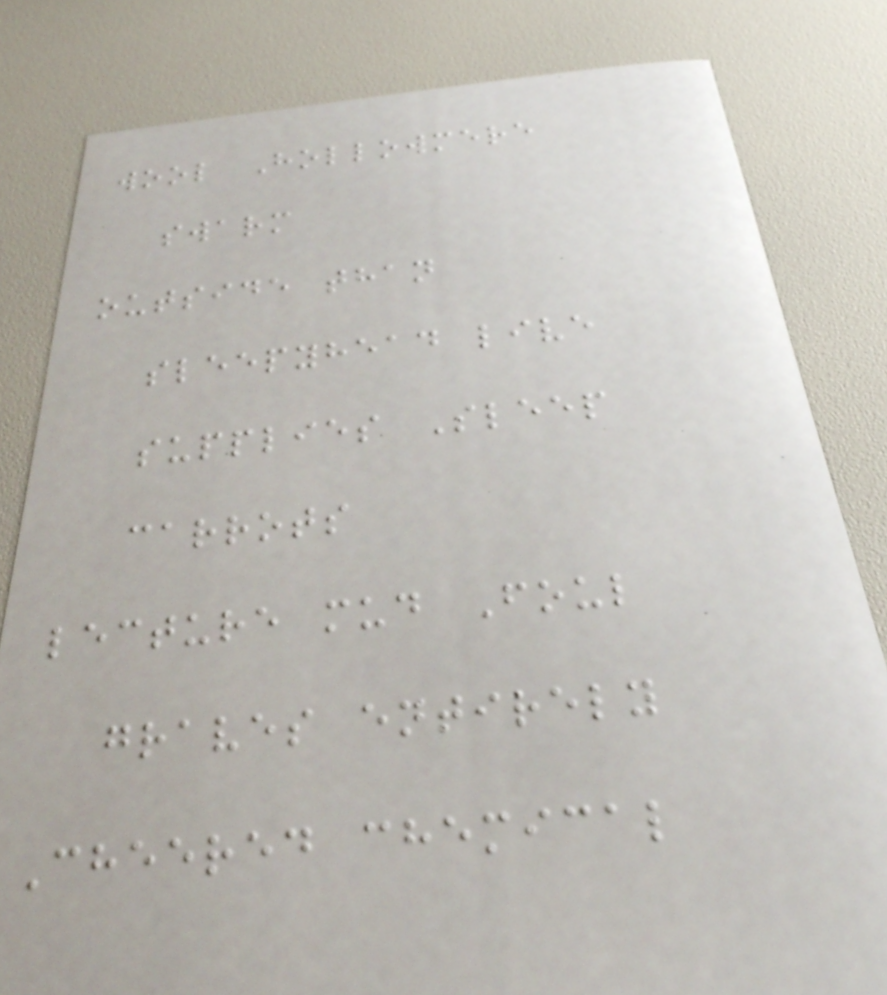wool Hollowmere
swarm
outside than
sleepyhead live
supplies Sleep
carrots
lecture mud Foul
graves entirely
Cheered chemical
